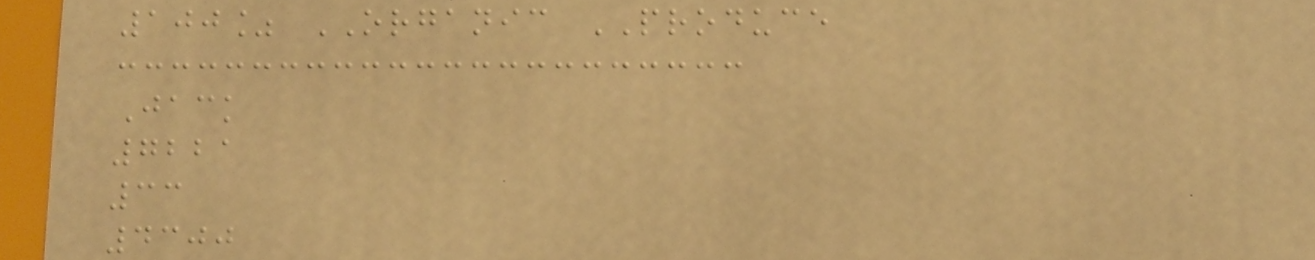100% ORGANIC PRODUCE
Jack
7221
33
4300
